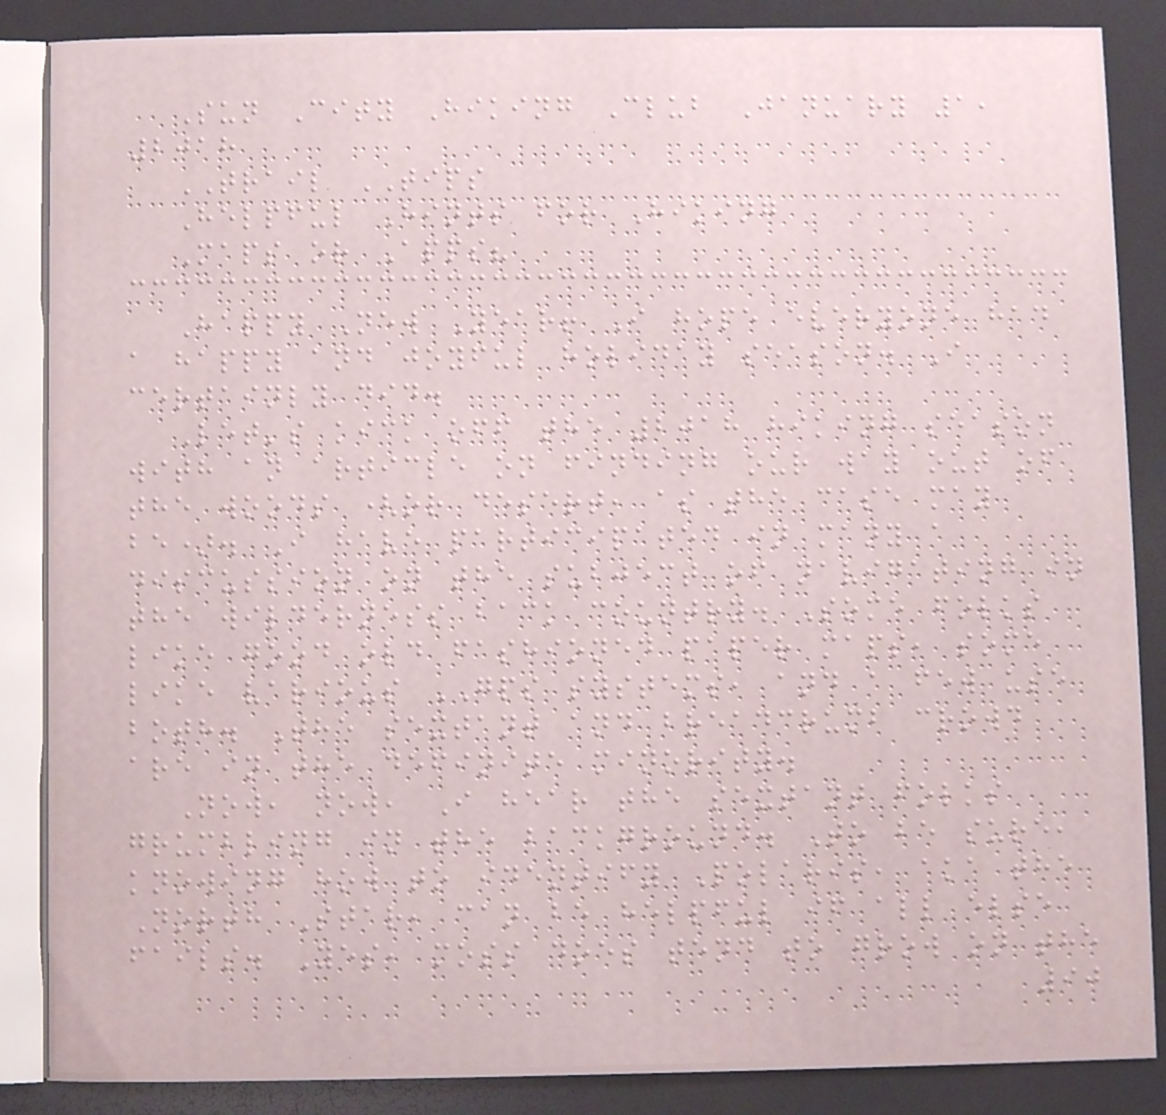Sun City Hiking Club January 1,
2018
TRAIL TIPS
Helpful Hints for Hiking
Maps or Apps?
Happy New Year! I hope everyone had
a happy and joyful holiday season. I
certainly did.
Let's kick off the 2018 hiking season
with an article on finding our way out of
the woods (or desert, as the case may
be). I have participated in many a
discussion on the subject of navigating in
the wilderness back country. Some folks
like good old fashioned paper maps, some
like various GPS systems, and a few use
both. The sextant and breadcrumb crowd
are in the definite minority.
Now, now, I hear the sextant folks
grumbling in the background. To be sure,
knowing how to identify Polaris, aka the
North Star, can be helpful if all else
fails. Yes, moss does tend to grow on the
90
